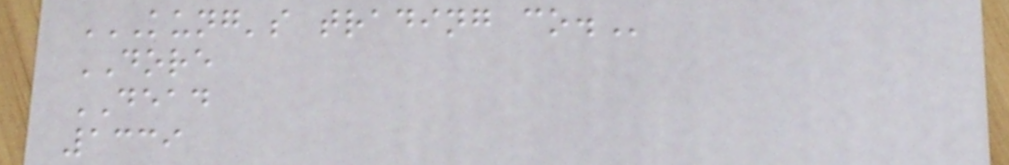KUNG'S TRADING CO.
DORE
DEAD
1339
